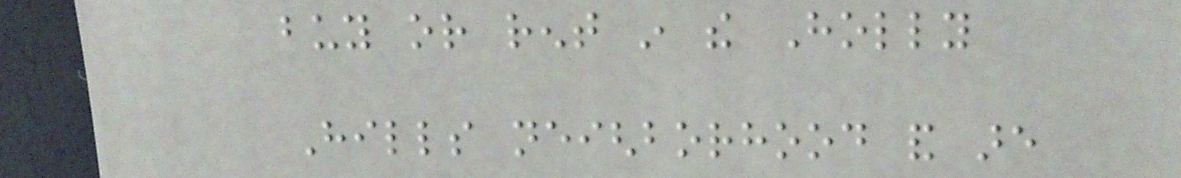buy or rent in the Holly
Hills neighborhood and are
